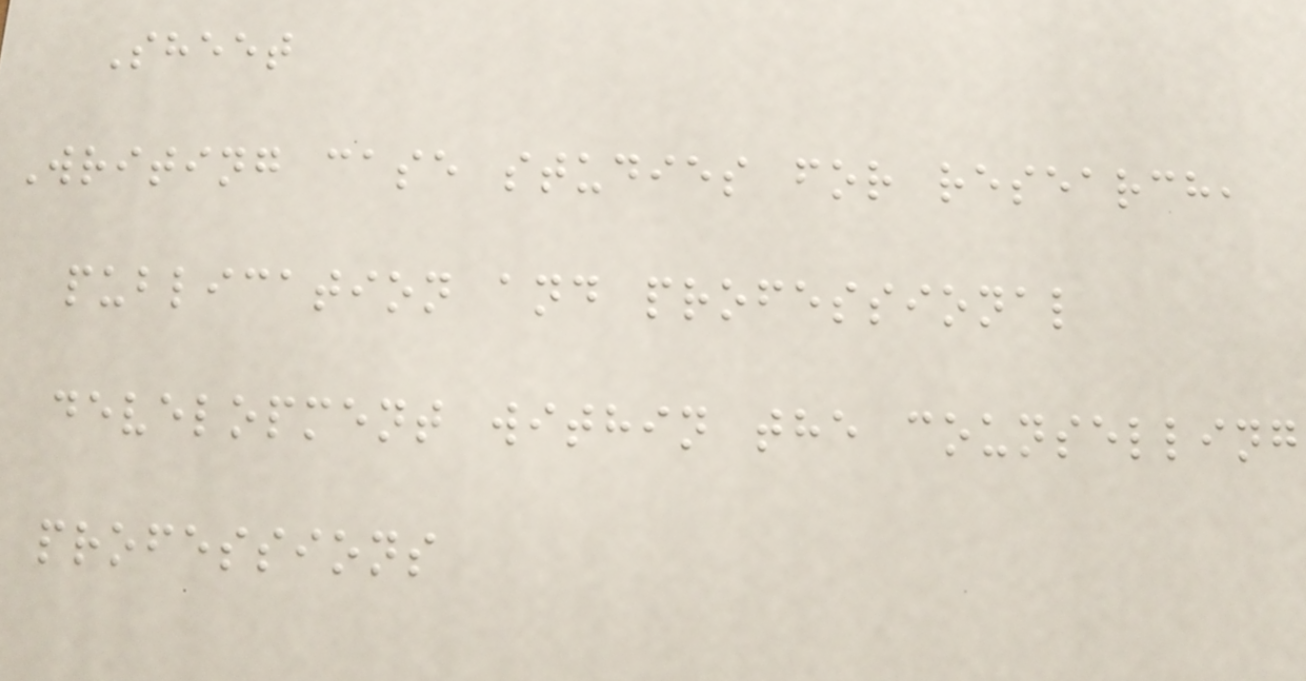Sheet
Writing case studies for research,
publication and professional
development within the counselling
professions
